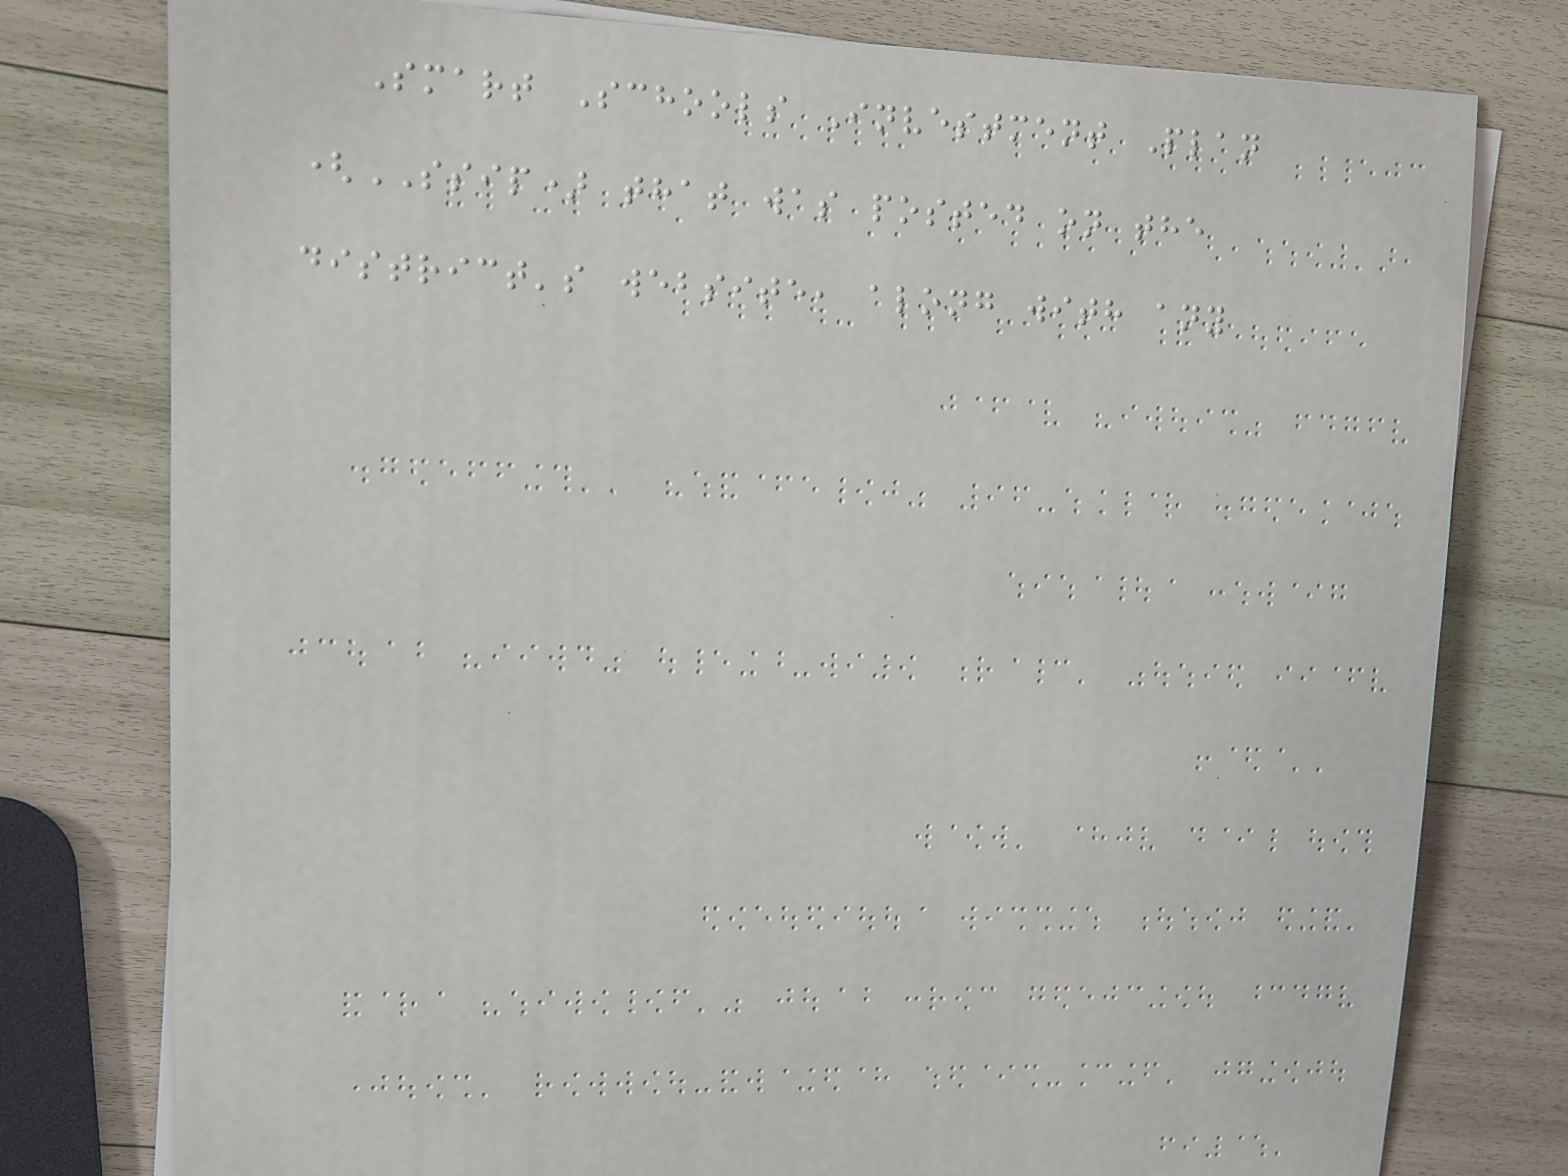Smart Schools Investment Plan
(SSIP) that was posted on the
district's website, along with any
